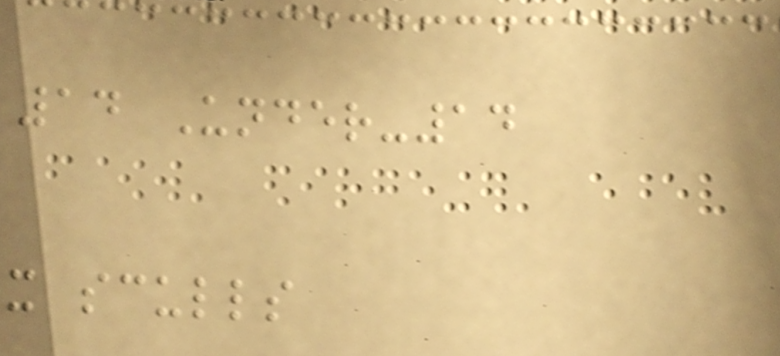14 Under-14
x sculls
